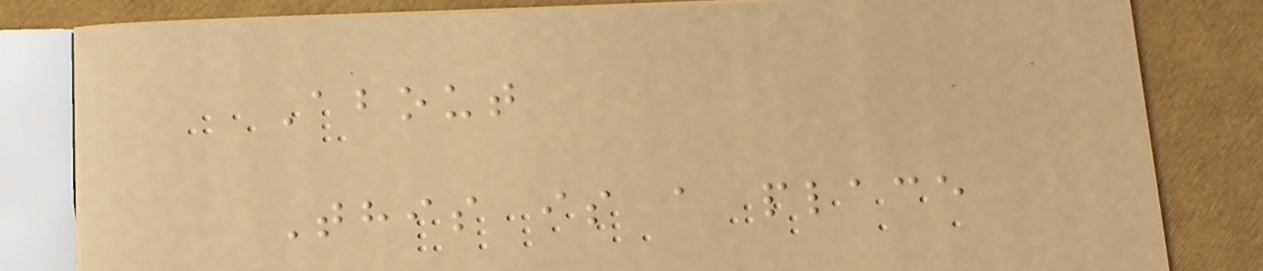About
This is a place
